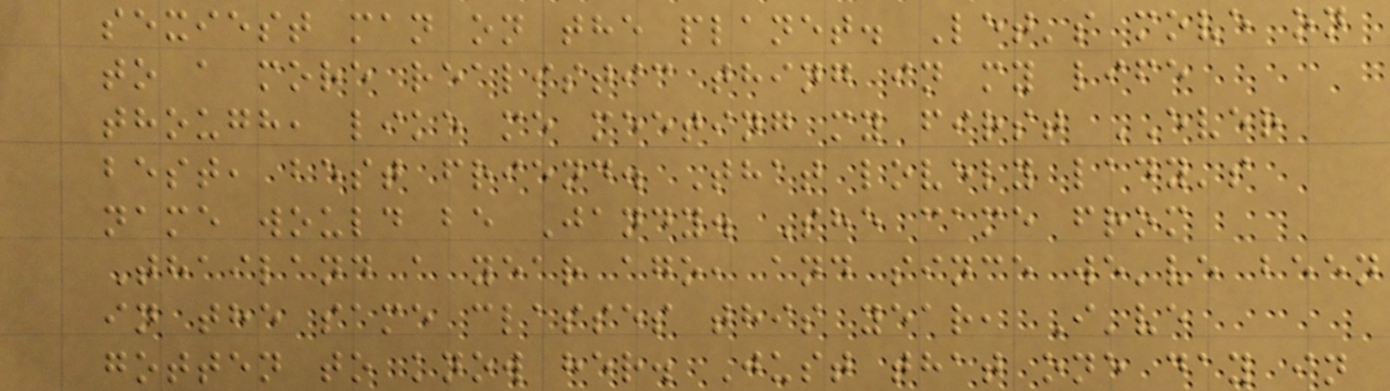sexiest man on the planet. Let's move on
to a more realistic thing in my life
though, like me meeting my first EVER
best, best friend. That lovely lady's
name would be Jandy. She came from
Thailand a year ago, and since we've been
in the same classes this year, I've
gotten to know her. Just that one day in
